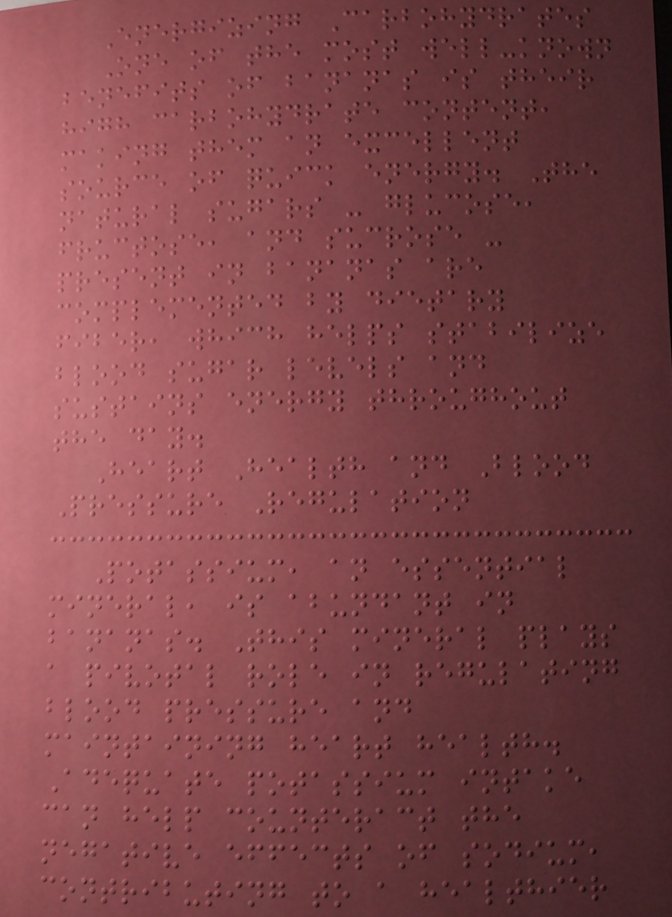Energizing Carbohydrates
One of the most well-known
benefits of bananas is their
high carbohydrate content,
making them an excellent
source of quick energy. The
natural sugars - glucose,
fructose, and sucrose -
present in bananas are
complemented by dietary
fiber, which helps stabilize
blood sugar levels and
sustains energy throughout
the day.
Heart Health and Blood
Pressure Regulation
Potassium, an essential
mineral, is abundant in
bananas. This mineral plays
a pivotal role in regulating
blood pressure and
maintaining heart health.
Adequate potassium intake
can help counteract the
negative effects of sodium,
contributing to a healthier
